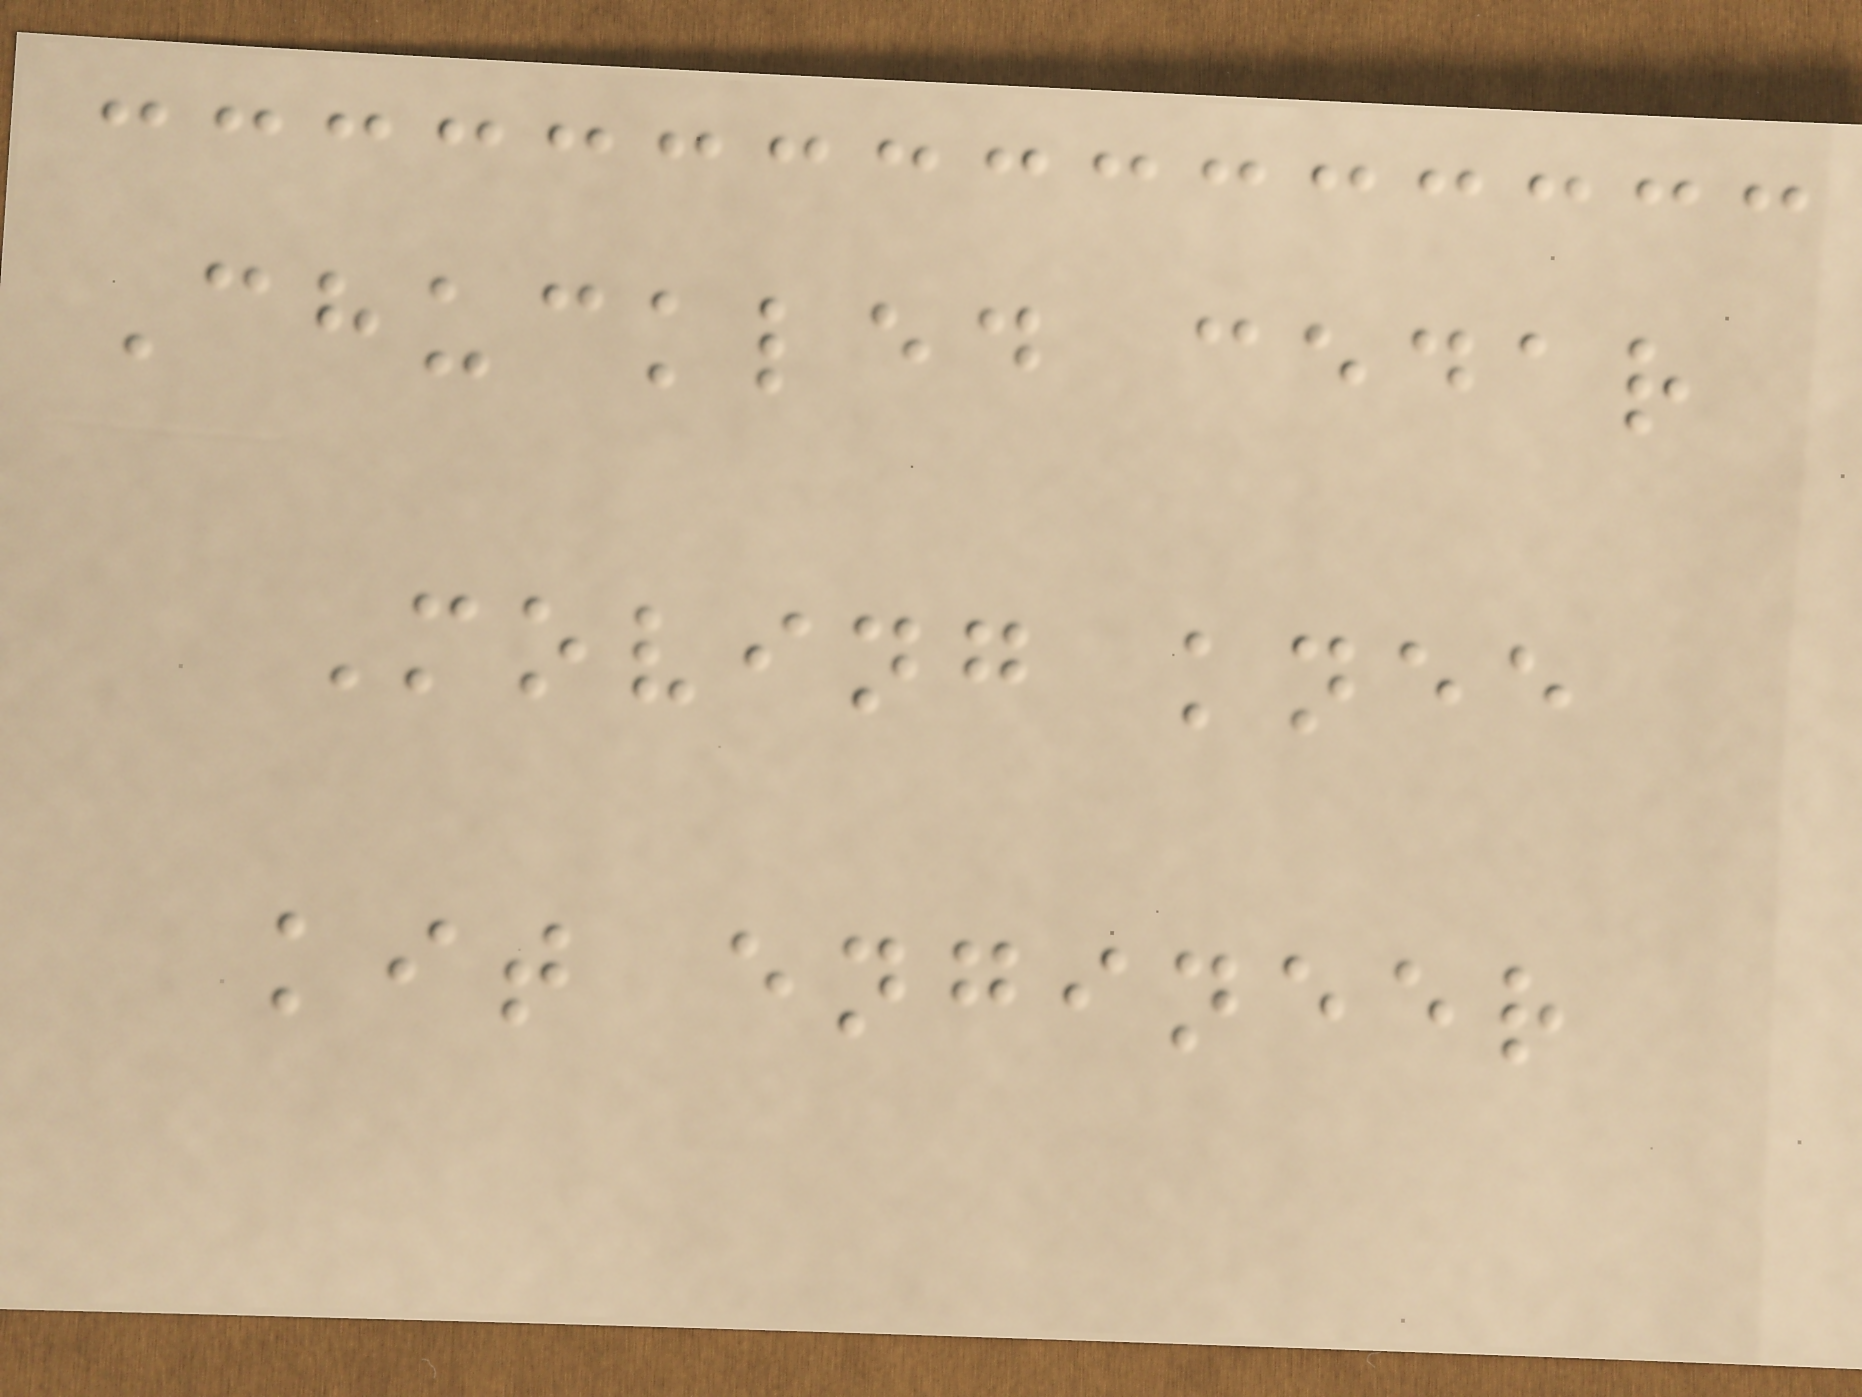Chuckled cedar
Moving knee
kit engineer
